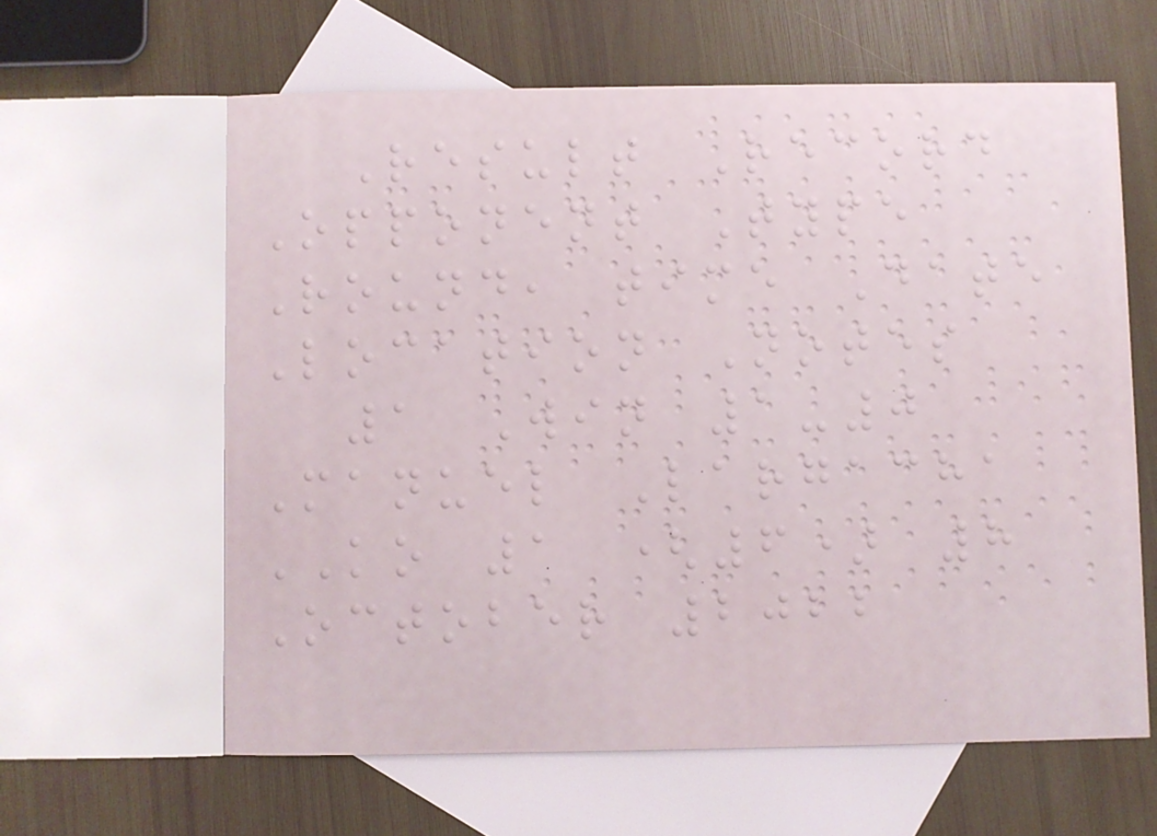Result Record
Opponent Type
Round, time Date
Location Notes
1 Win 1-0
Manuel Largacha
KO 1 (6) 8
October 2022
